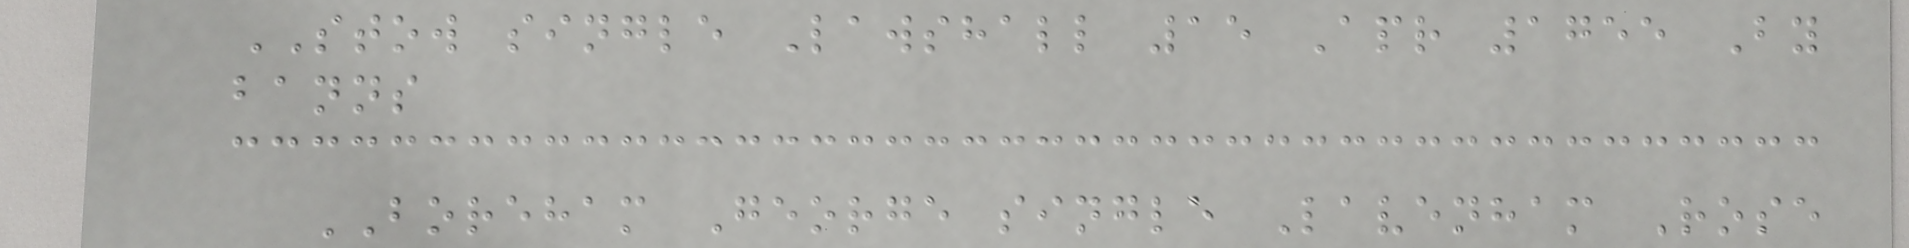STOW single Lawshall 15 Apr 1755 By
banns
BOREHAM George single Lavenham Rose
